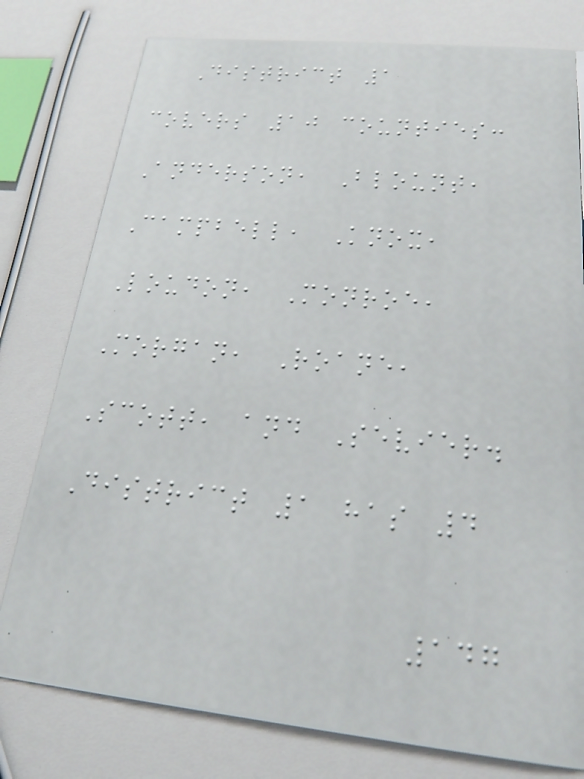District 1
covers 10 counties:
Anderson, Blount,
Campbell, Knox,
Loudon, Monroe,
Morgan, Roane,
Scott, and Sevier.
District 1 has 4
147
